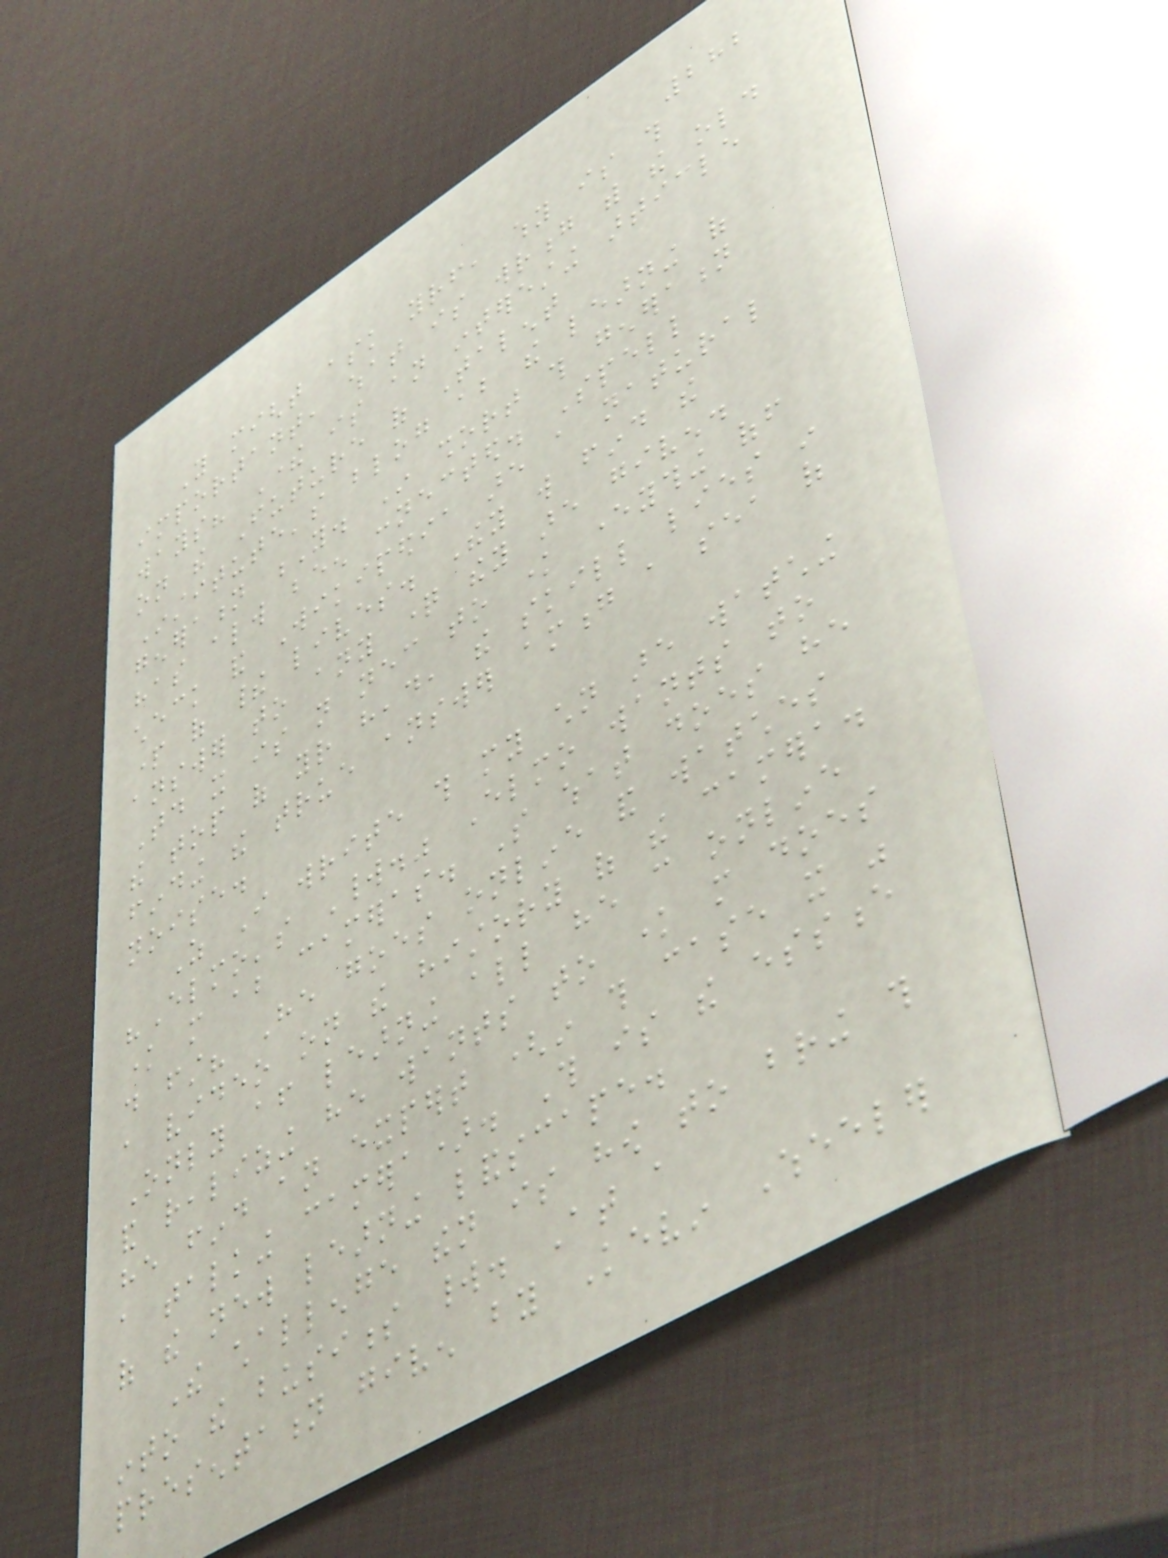282
You might ask yourself, why is this
important, what is wrong with the old
ways? There is an interesting article
on the Future of Talent
Institute's blog about the learning of
generation Y. In short this generation
has always been connected. Spell
check and Wikipedia are a natural
part of their lives. They will find the
answer to any question they are given.
Today it is not necessary to know everything off
the top of your head, the skill lies in
finding the true answer among a sea of
noise.
As I write this my children are watching
"Elmo's World." Elmo wants to
know more about cameras. So what does he
do first? He goes online and watches
a video on the history of the camera.
Only after learning all he can online
and realizing he wants to know more does
he find an expert (in this case it was
a talking camera). This is the essence
of the new learning landscape.
The challenge then is how to bring this
into the business world. At a
presentation given by Kevin Wheeler
